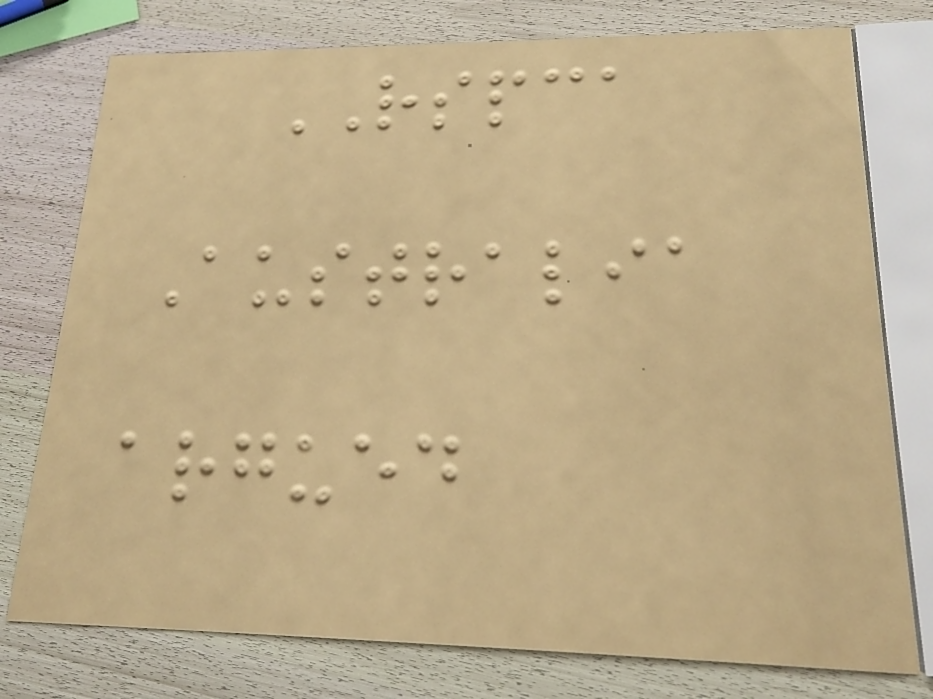RSPCA
Australia
argued
